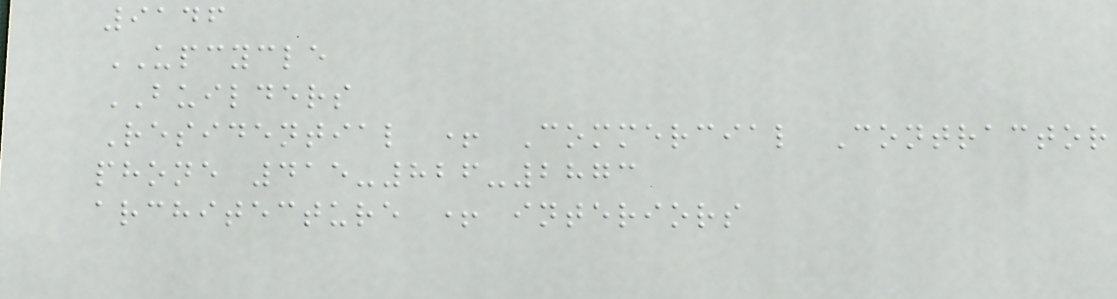9146
UPCYCLE
BUILDERS
Residential + Commercial Contractor
phone 415-826-2873
architecture + interiors
